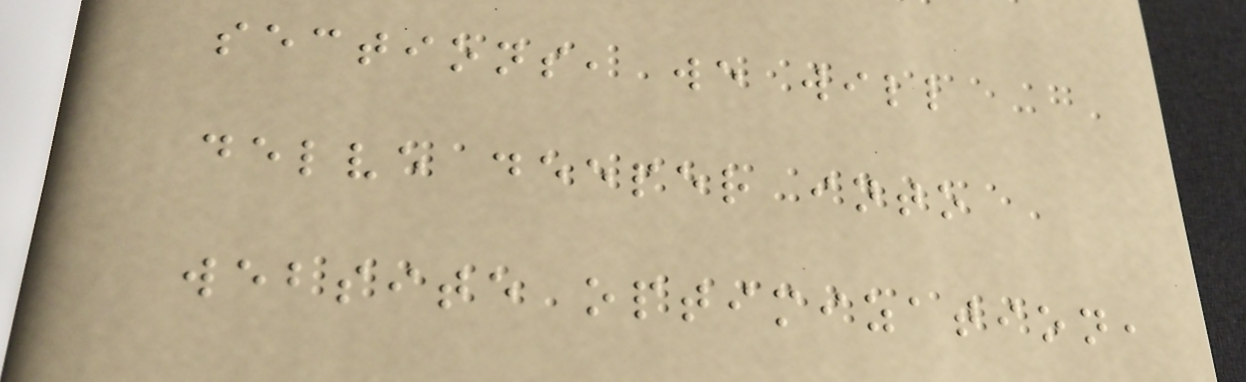sections, we will
delve deeper into
website optimization,
